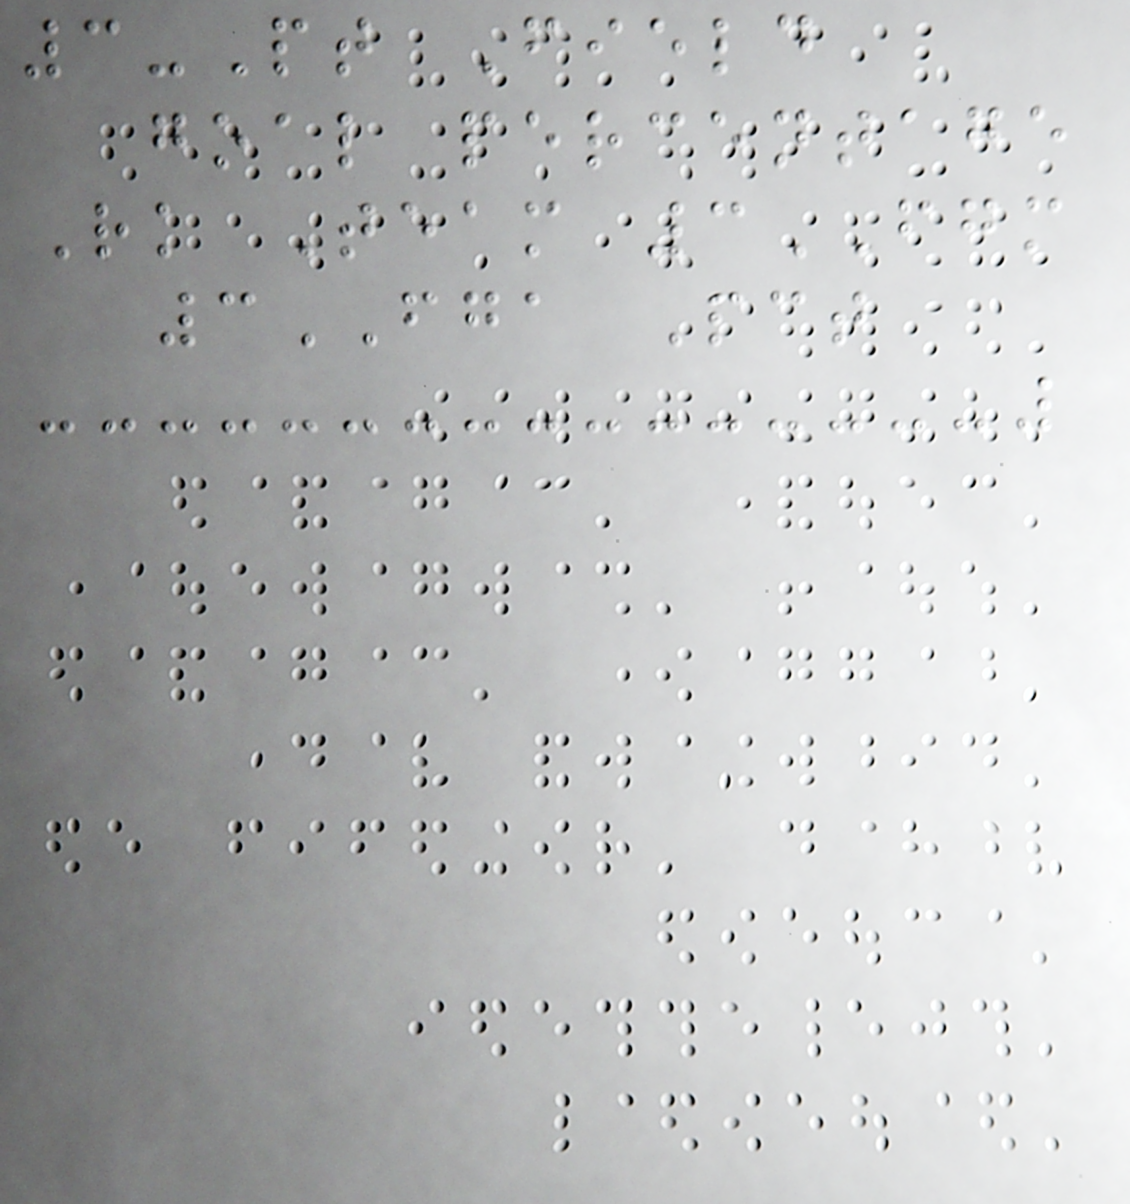3-Pt Field
goal percentage
Rk Team 3FGM
3FGA Pct
